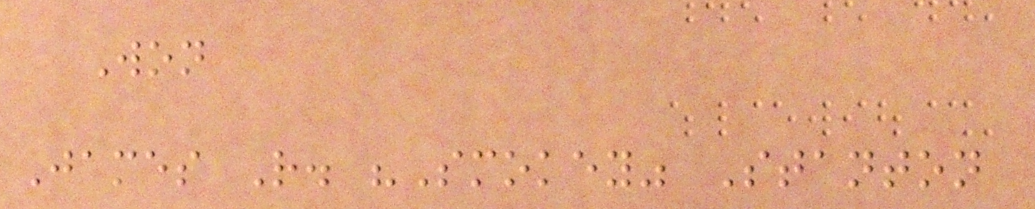Won
James R. "Smokey" Stanton
